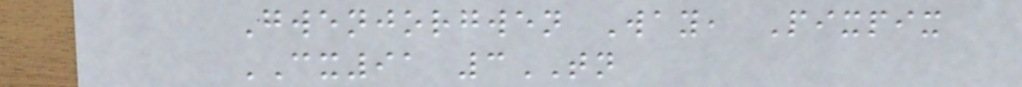Gwenjorgwen Way, Pixpix
CX91 3TN
